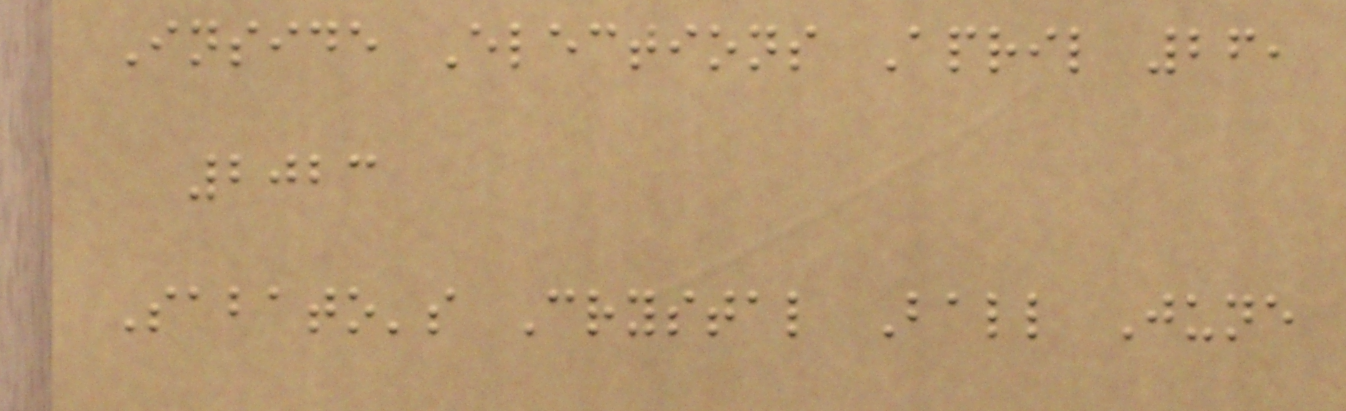Inside Elections April 26,
2023
Sabato's Crystal Ball June
